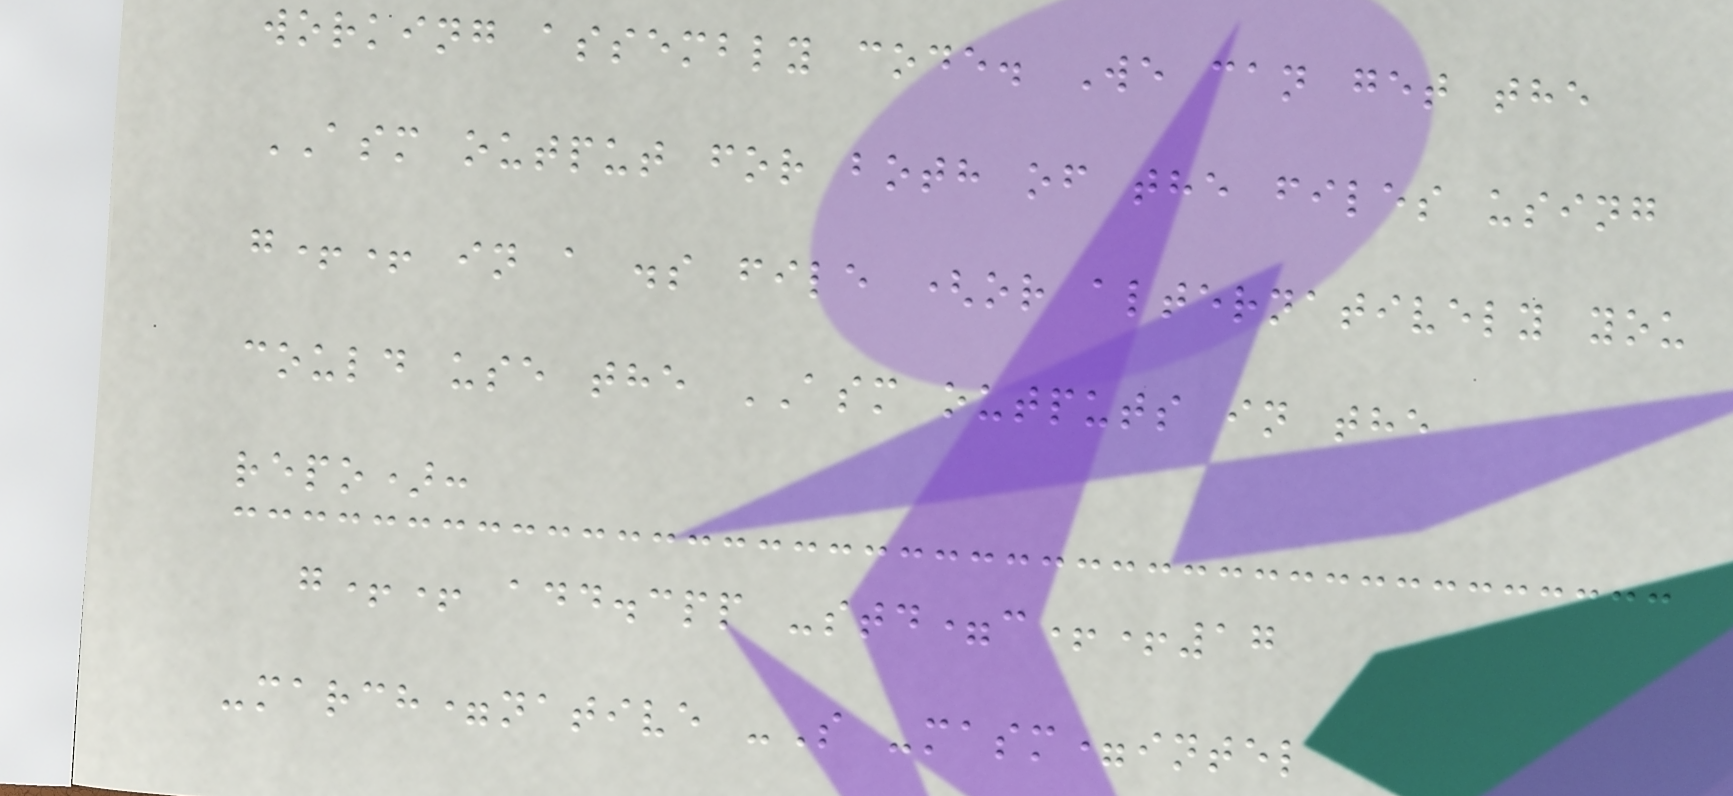working assembly code. We can get the
ASM output for both of the files using
g++ in a .s file (or alternatively you
could use the ASM outputs in the
repo):
g++ add.cpp -std=c++17
-march=native -S -masm=intel
